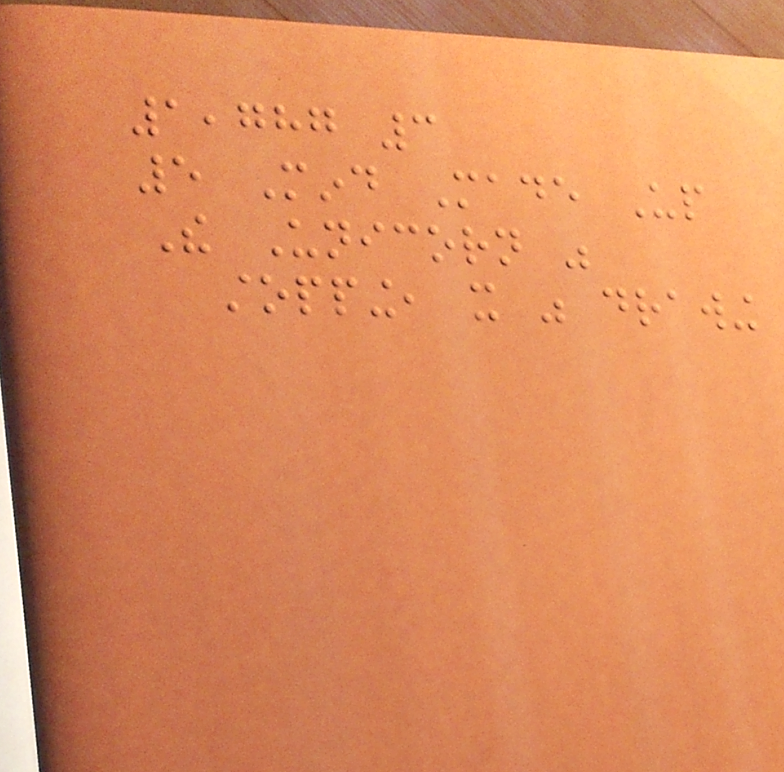1,787 3
5 Mind Made Up
The Unicorn was
stopping, it was drawing
